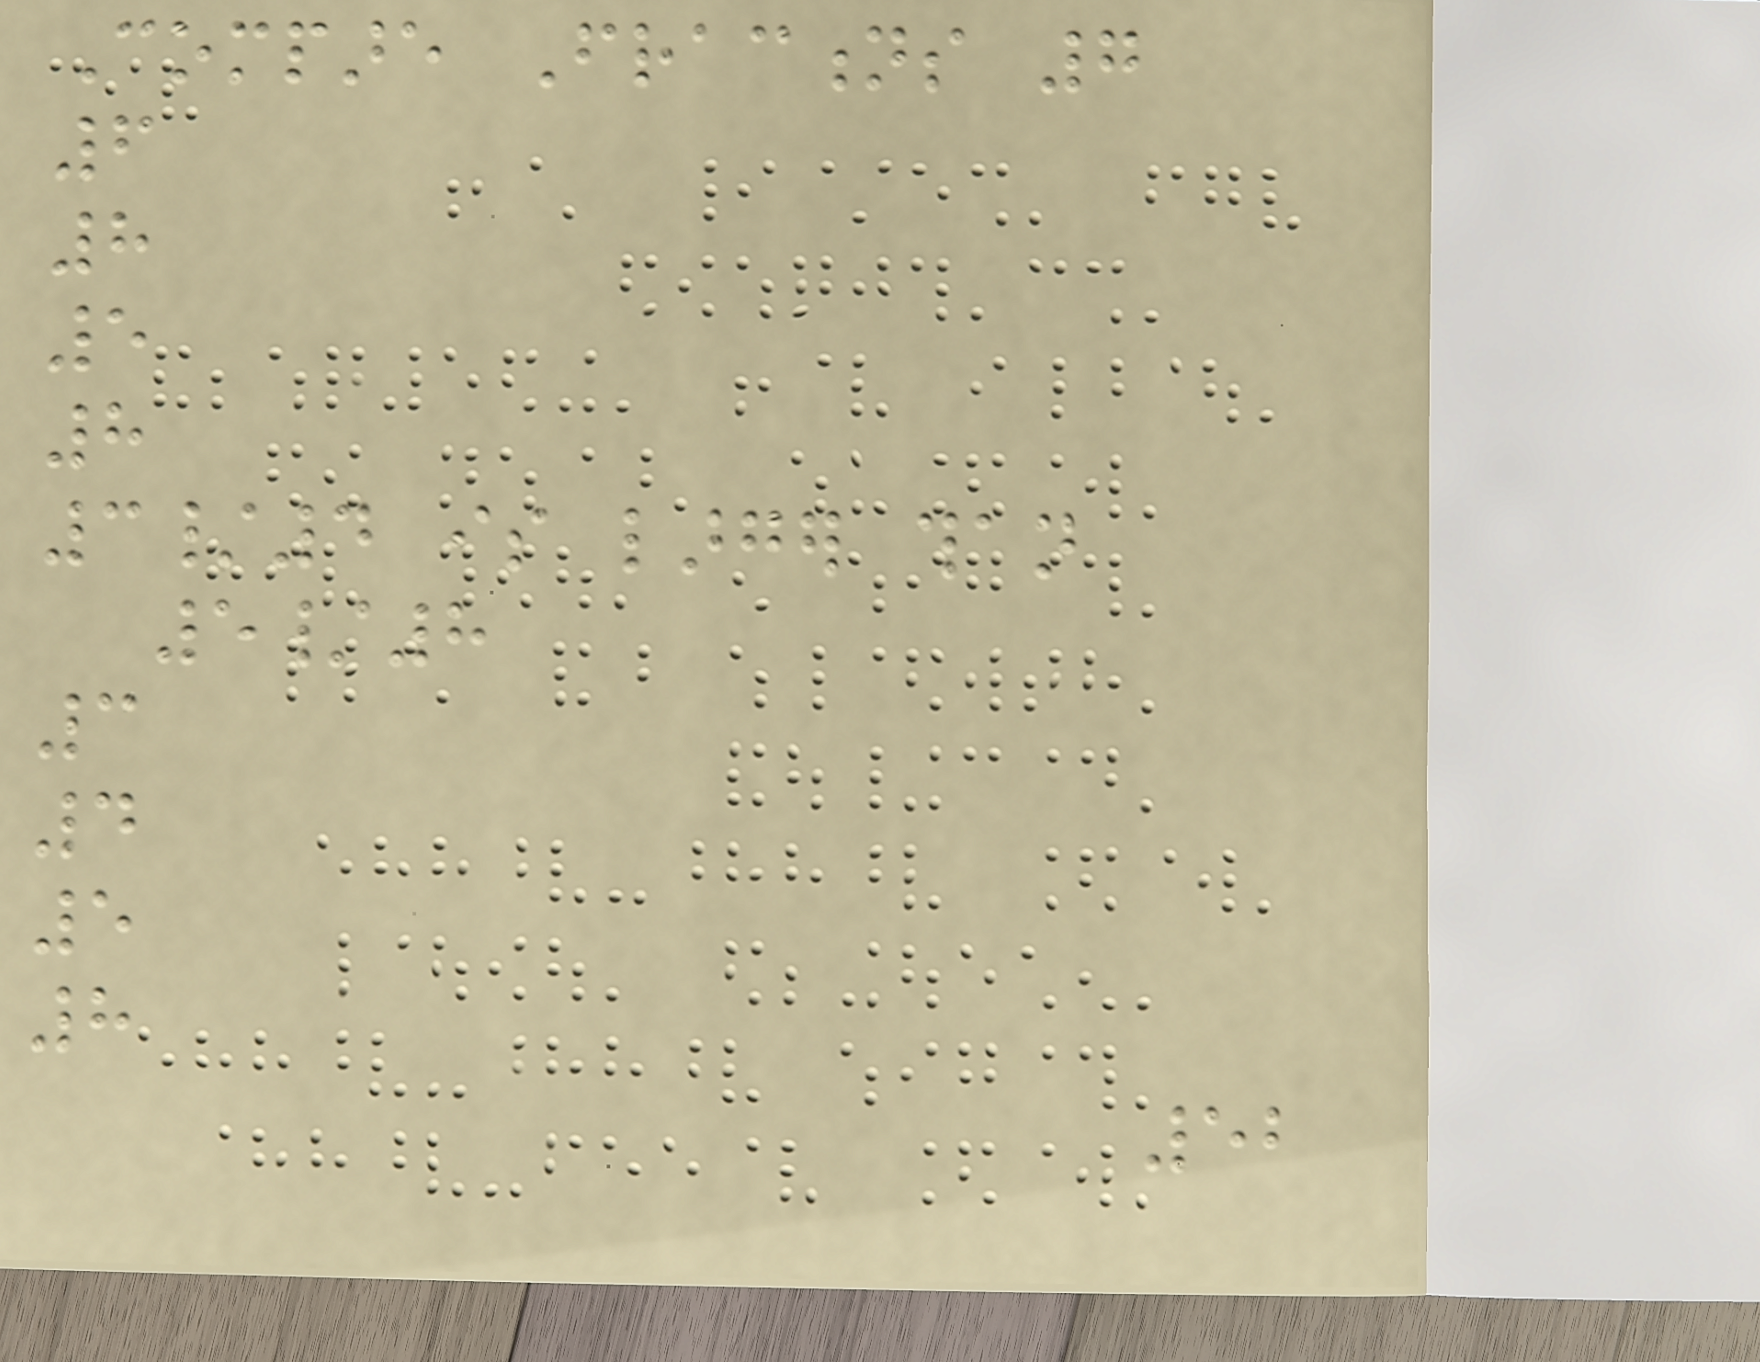Compare Fractions 7
6
8
5
8
3/4 is larger than
5/8
3
4
5
8
52
